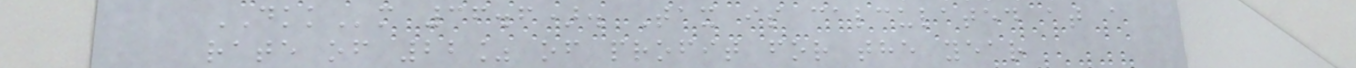DKKm 36.6). Tax is calculated at a
rate of 22% of profit for the year
